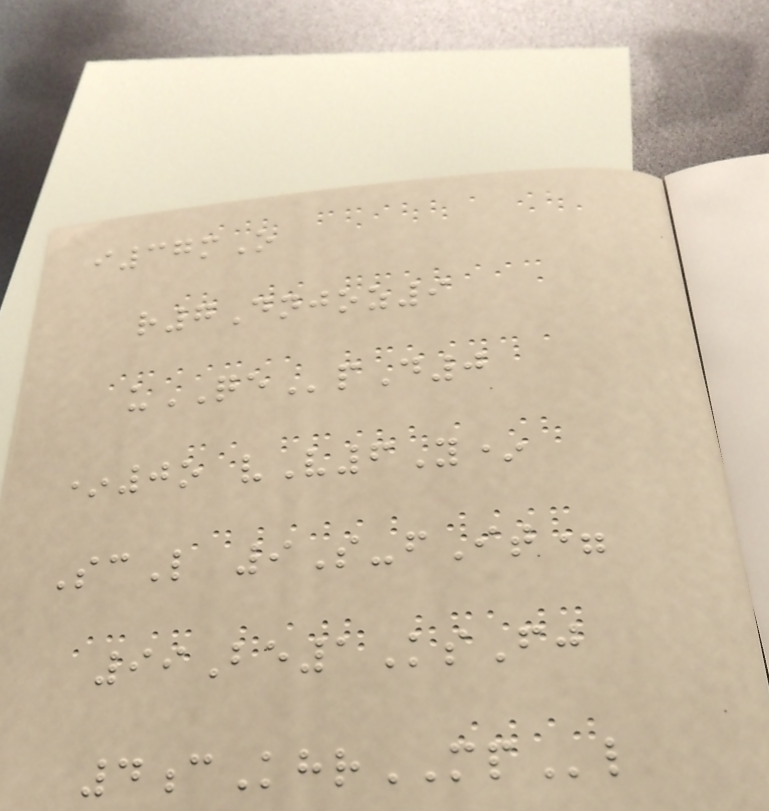i37mO
r7Dnjoz9
uQEpD0
*0o vV6Y*
ScL 9S-fIt=
99Be1KsFj
4cKhrMPl
